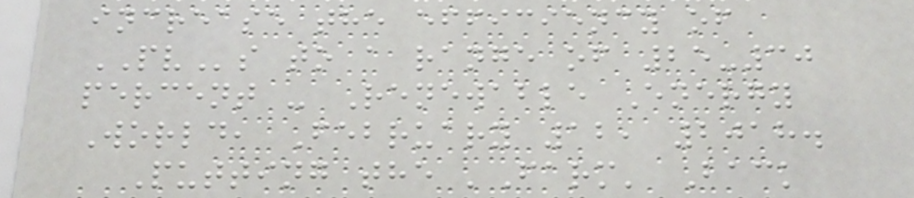increase the efficiency of
PVs to a range of 25-30
percent - Renewable Energy
World, February 12, 2018.
Putting the 'Farm' Back
